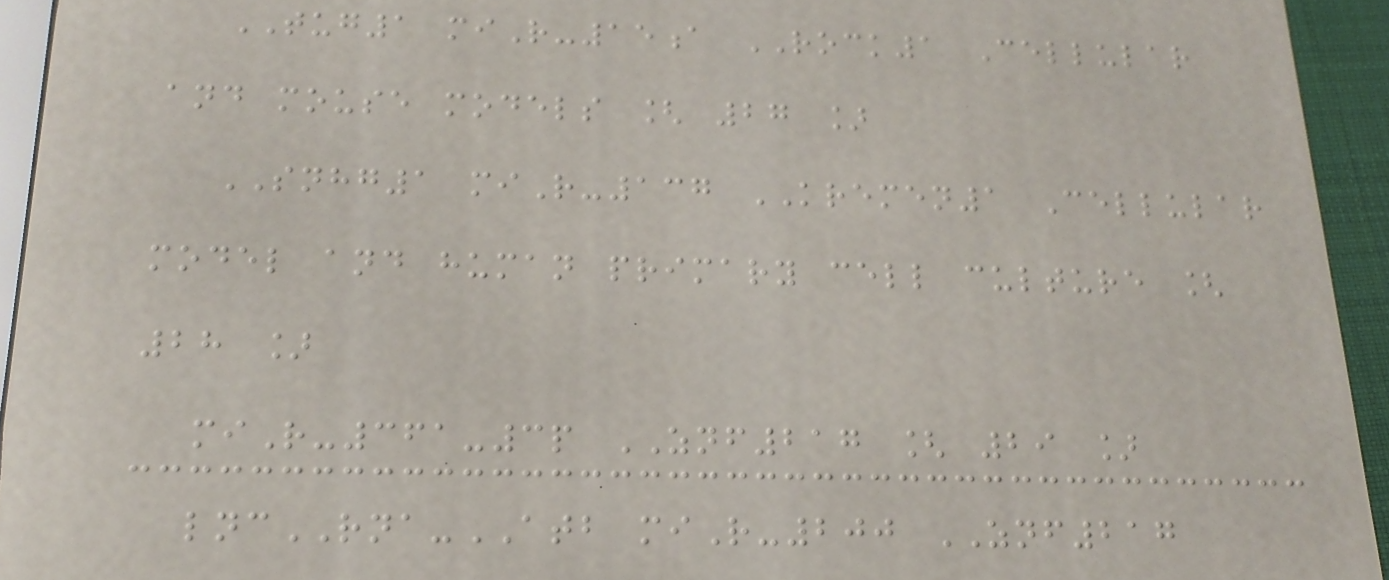TUG1 miR-15a ROCK1 Cellular
and mouse models [ 27 ]
SNHG1 miR-137 KREMEN1 Cellular
model and human primary cell culture [
28 ]
miR-361-3p ZNF217 [ 29 ]
lncRNA-ATB miR-200 ZNF217
